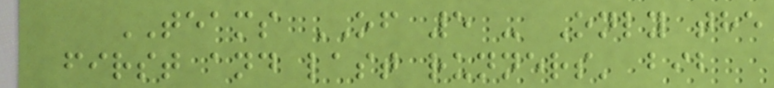TEAMS OF 5 - Only the
first and last runners' bib
